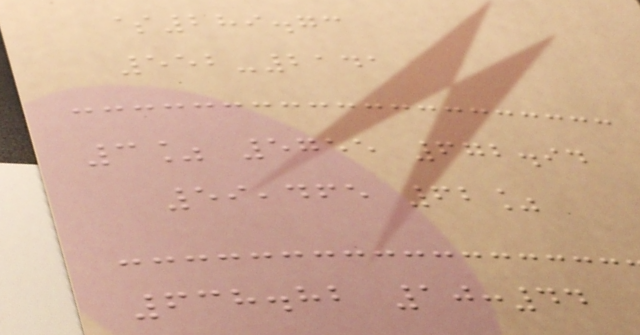$289.73
552-2141
3% 5755 672.94
59,465 62%
638.82 10:44
